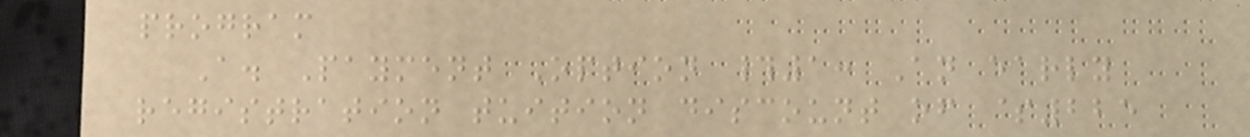program
A. Payment Option #1: An early
registration tuition discount of $225
